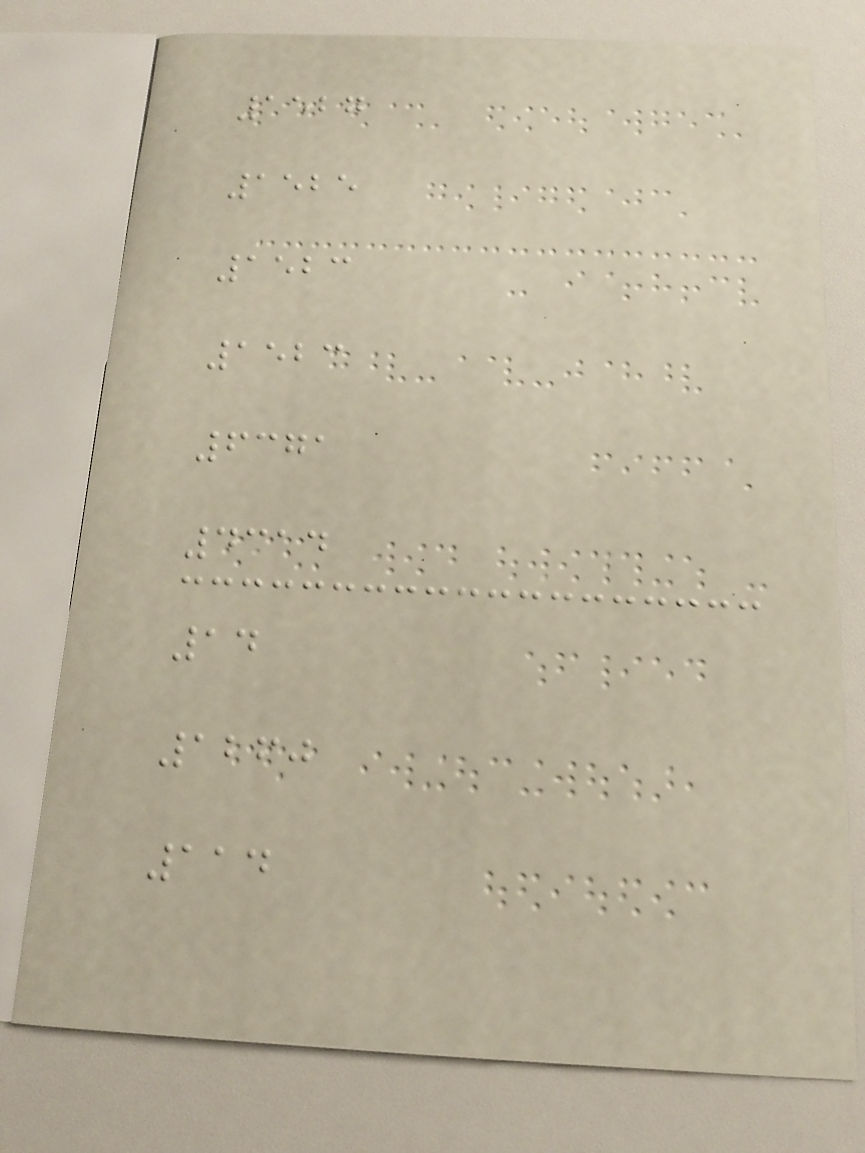1527
1525
1523
1523
6371
4314
14
1260
114
